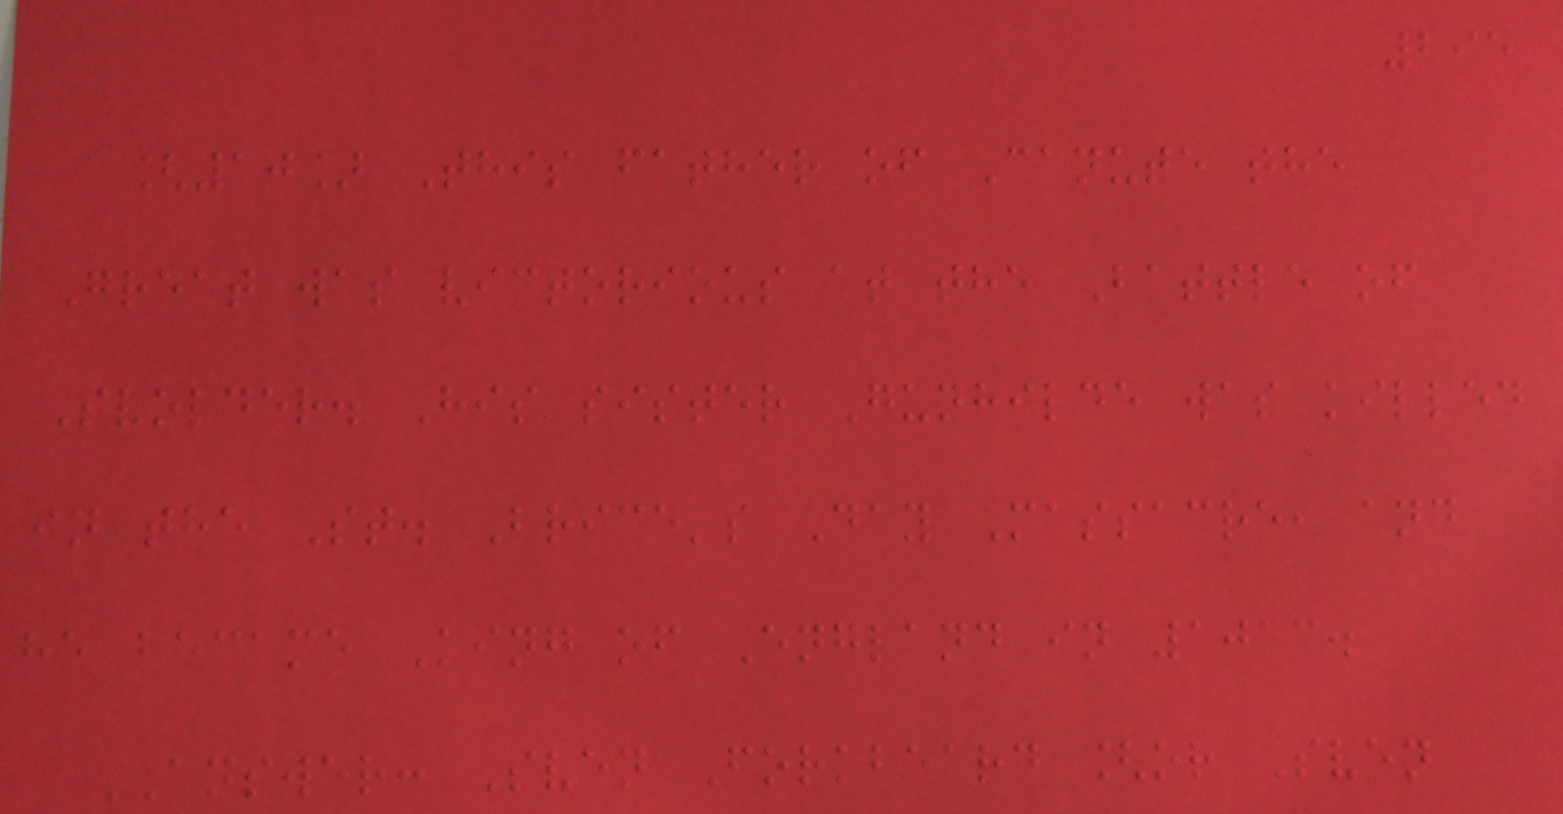295
[10] This father of Canute the
Great was victorious at the Battle of
Svolder. His sister Gunhilde was killed
in the St. Brice's Day Massacre, and
he became King of England in 1013.
ANSWER: Sven Forkbeard [or Sven
